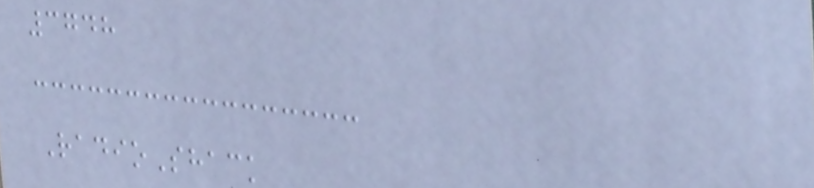3748
RadioShack
